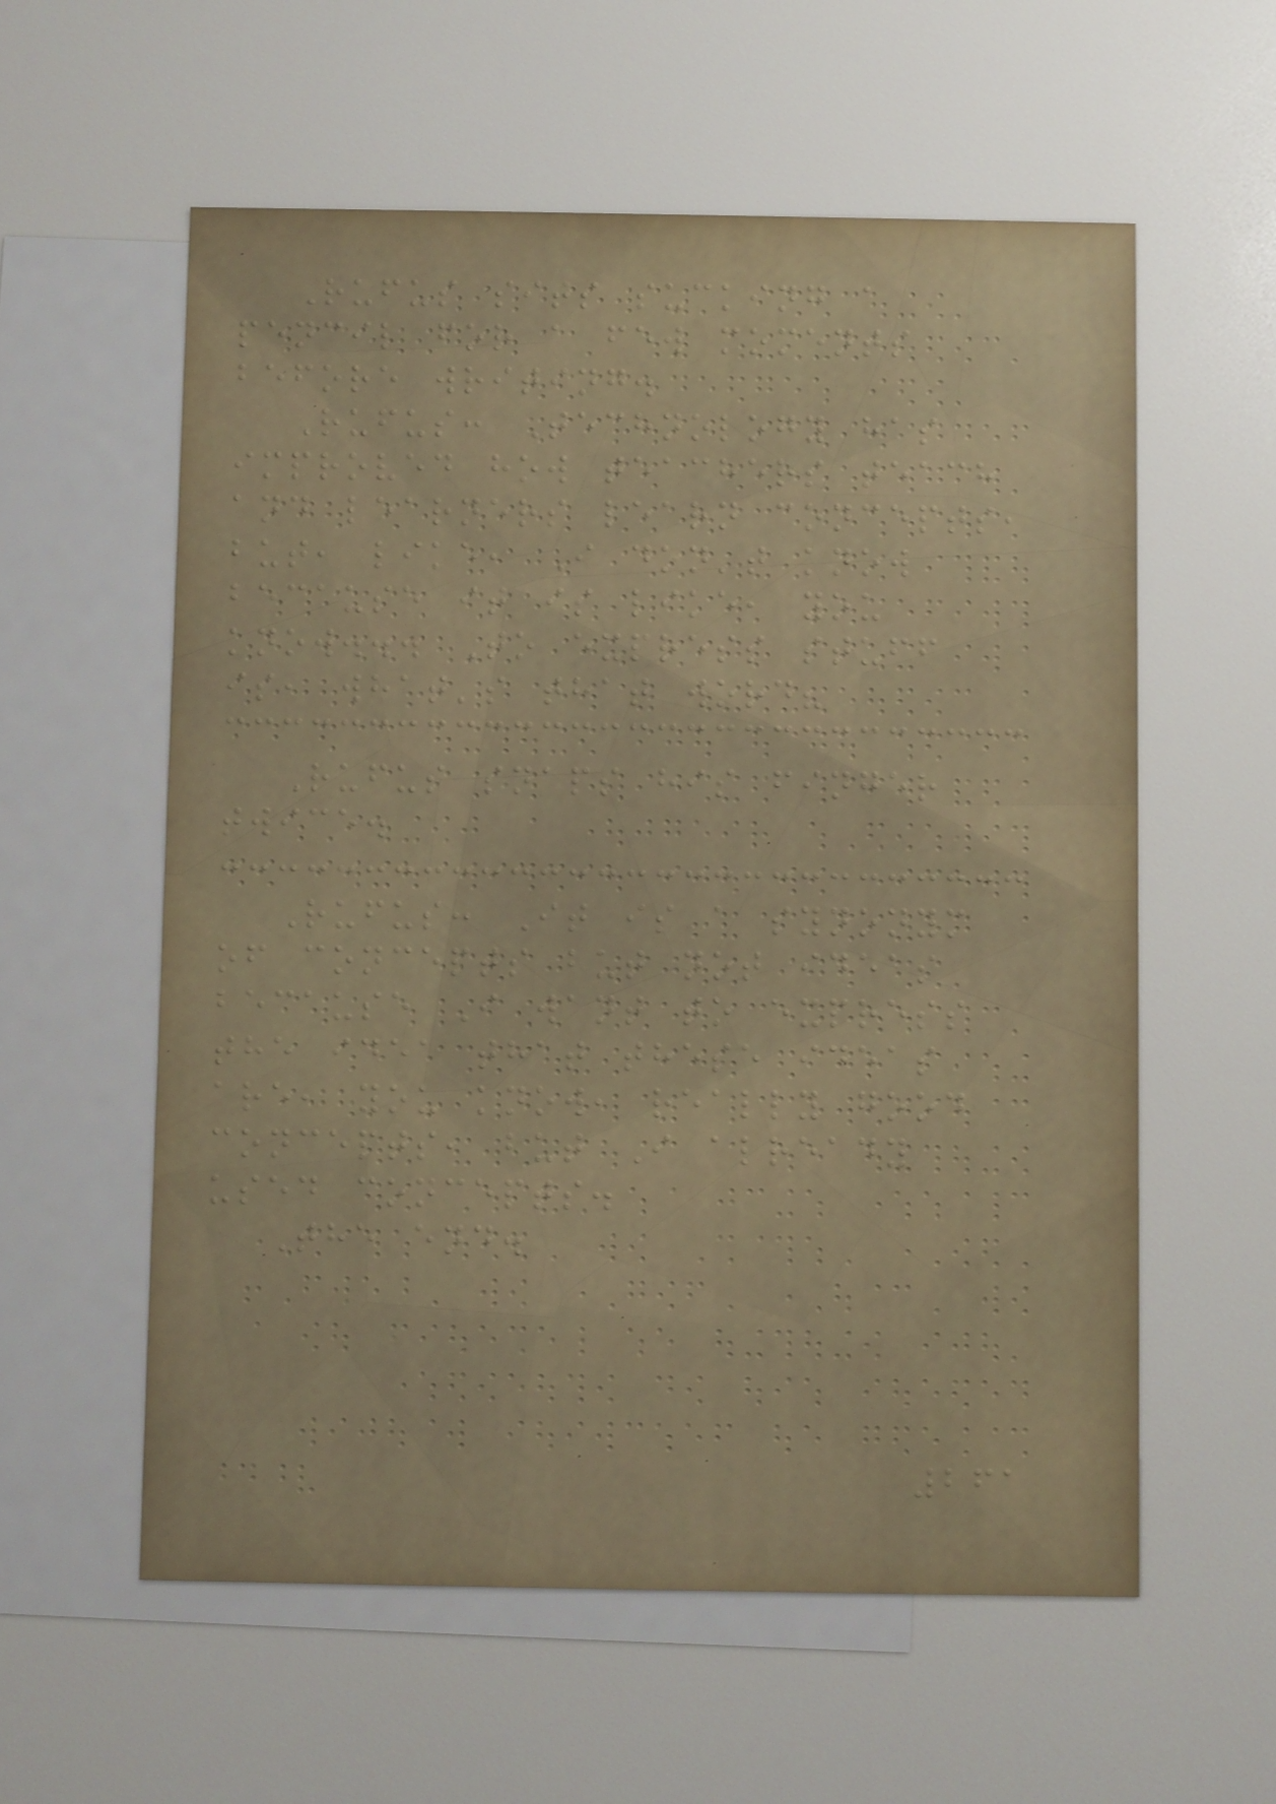Rufus sits sucking a
pencil for a few moments
before writing.
Rufus: Technology has
improved how teachers teach
and learners learn concepts,
but, like, I don't know
because it is like, you
know... To express stuff
is, what's that word?
Rufus snaps his finger
twice.
Rufus: It is a synonym
of concepts but not ideas
because I want to express
the idea that these ideas
are, you know, really good
concepts, but I already
used concepts.
The end.
261
